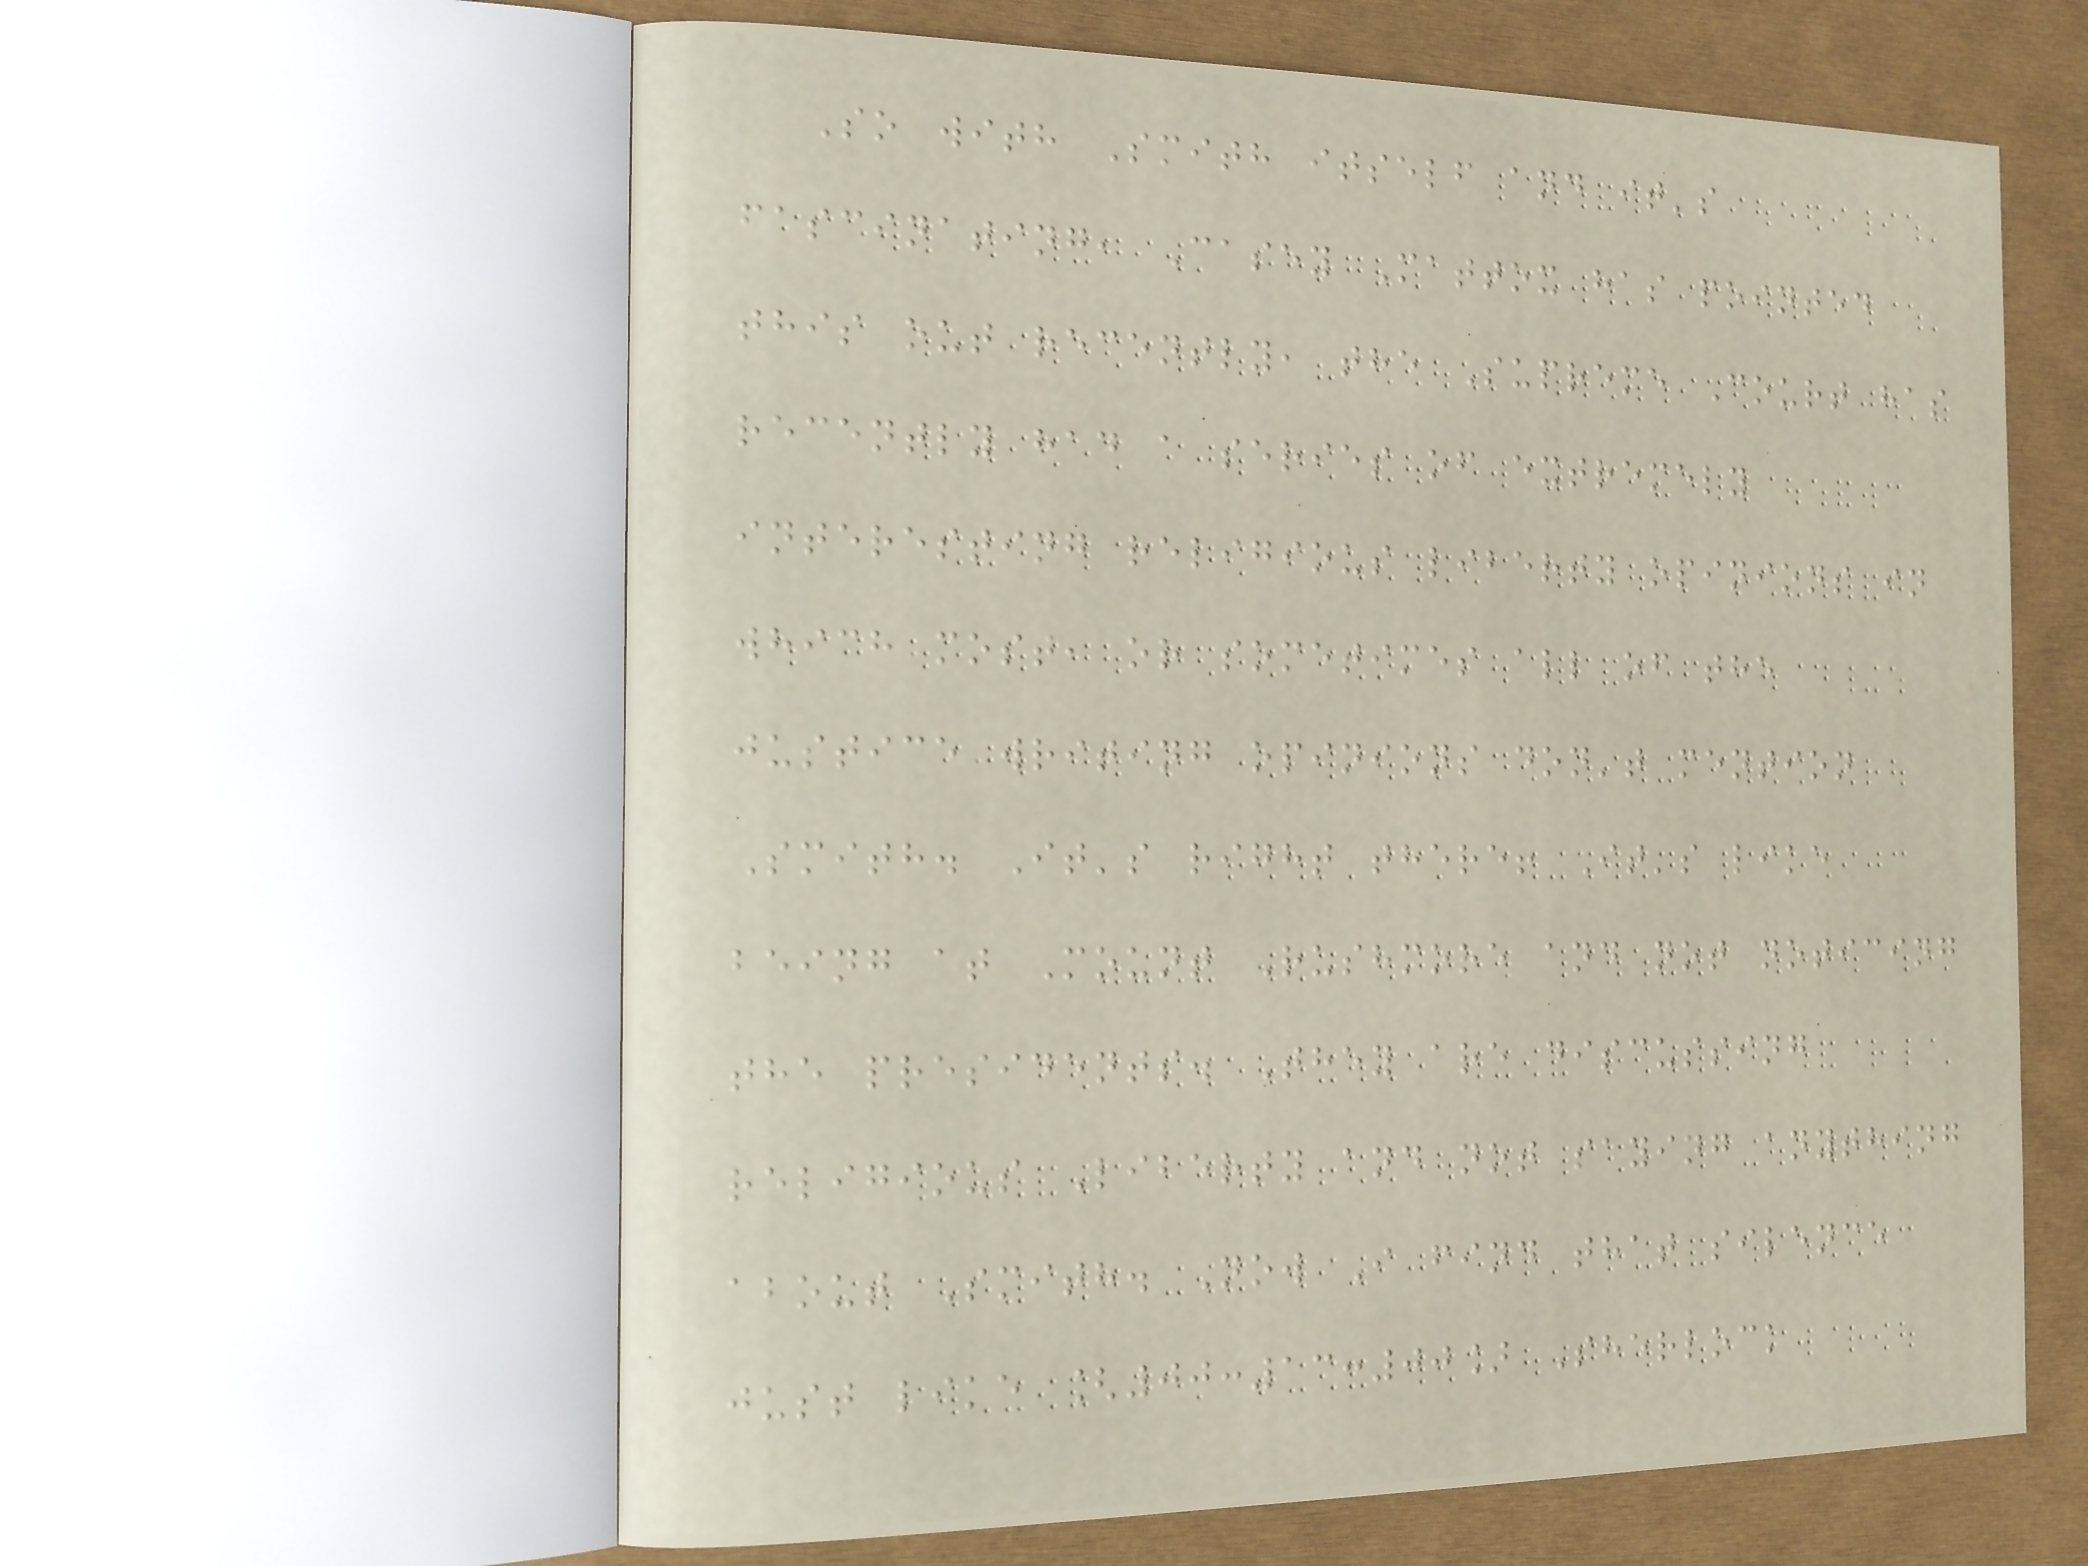So with Smith itself and it's
fascinating, Casey Mattox has pointed
this out recently, the Supreme Court has
recently had a series of extremely
interesting religious liberty opinions in
which most, or sometimes all of the
justice writing opinions don't mention
Smith. It's right there! It's like
being at Mount Rushmore and not noticing
the presidents. They are discussing
religious Liberty and not saying anything
about Smith. Now I find that silence
just like [00:13:00] Sherlock
